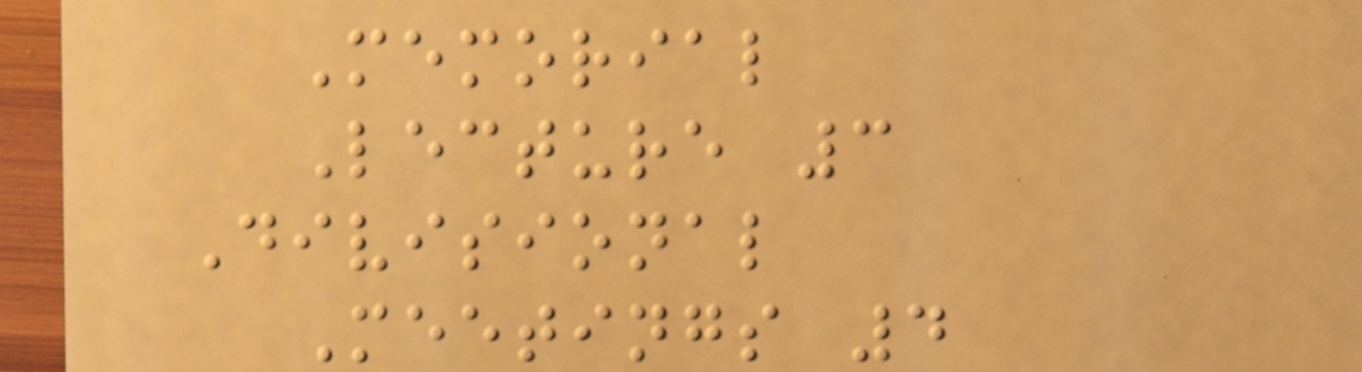Memorial
Lecture 3
Divisional
Meetings 4
